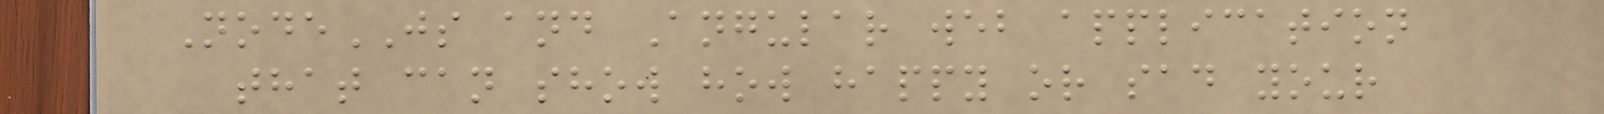NodeJS and Angular web application
that can show how happy or sad your
